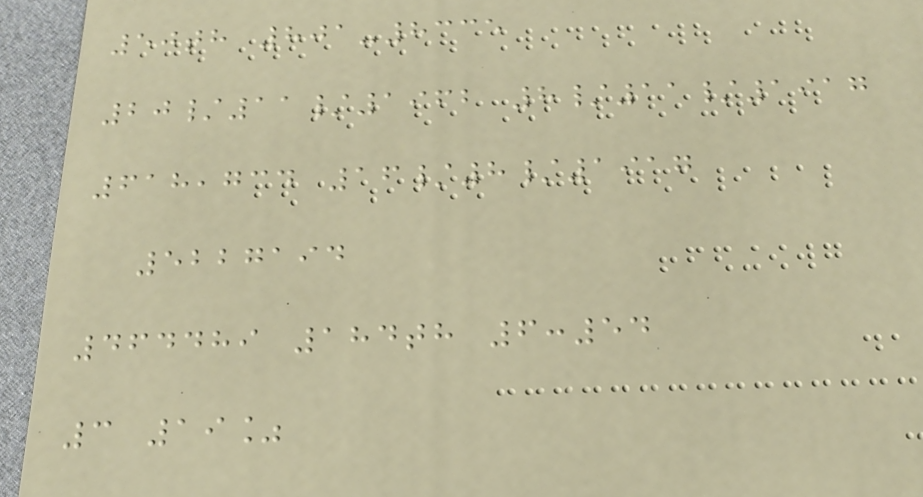50th 801-8335
20/11/1962 8/11/1917
618,734 16/8/1917
5227194
464489 184th 6:54
3 19%
